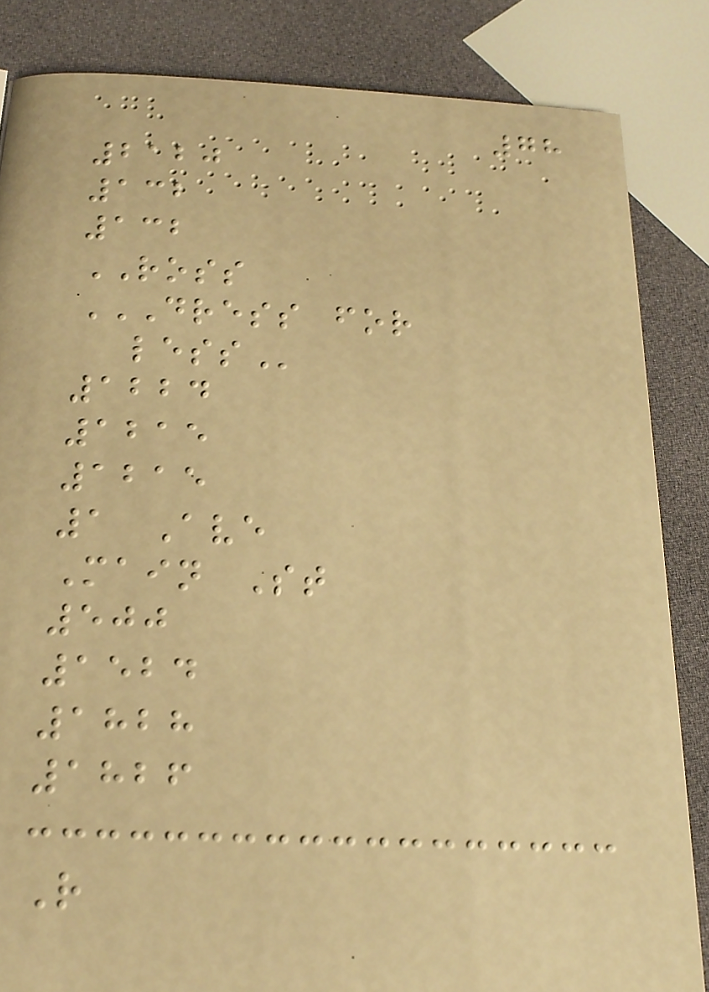78
2120
132
132
ROSS
DRESS FOR
LESS
1224
1215
1215
1 Ave
Main St
500
1524
1828
1826
R
